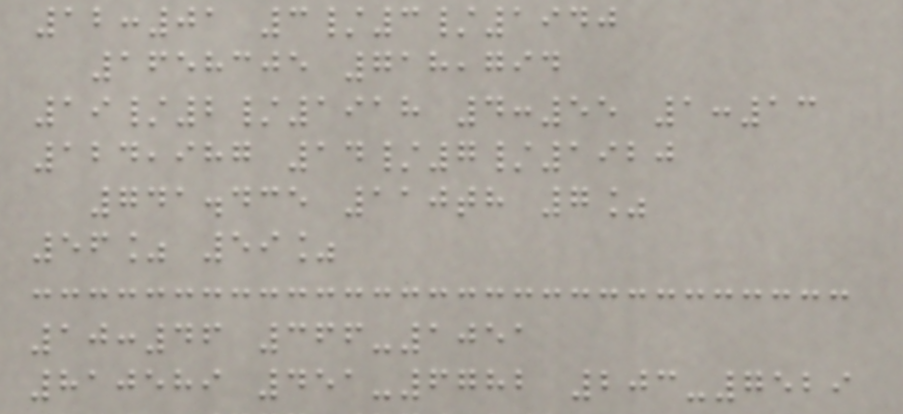12:01 3/3/1940
1658305 718,794
19/2/1918 4:55 1:13
124,987 14/7/1920
741.435 110th 7%
56% 59%
10:46 366-1051
810589 451-6782 203-7529
